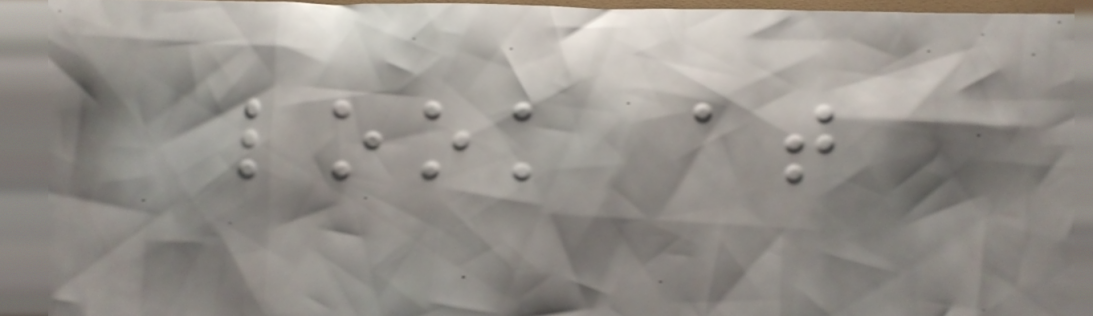look at
